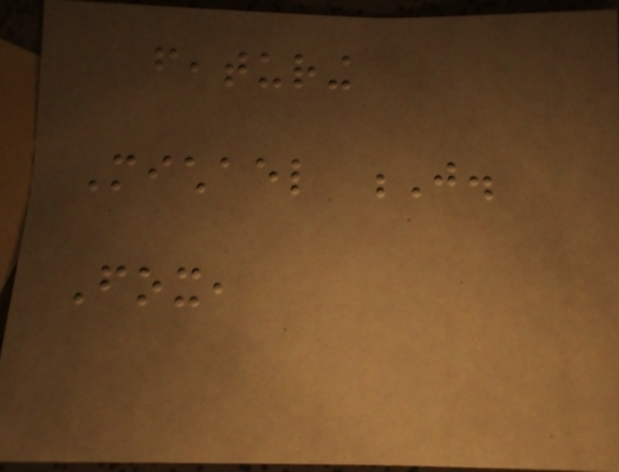featuring
Michael J.
Fox,
